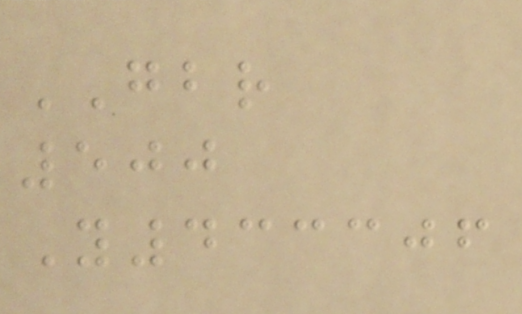GBR
500
Y433306
